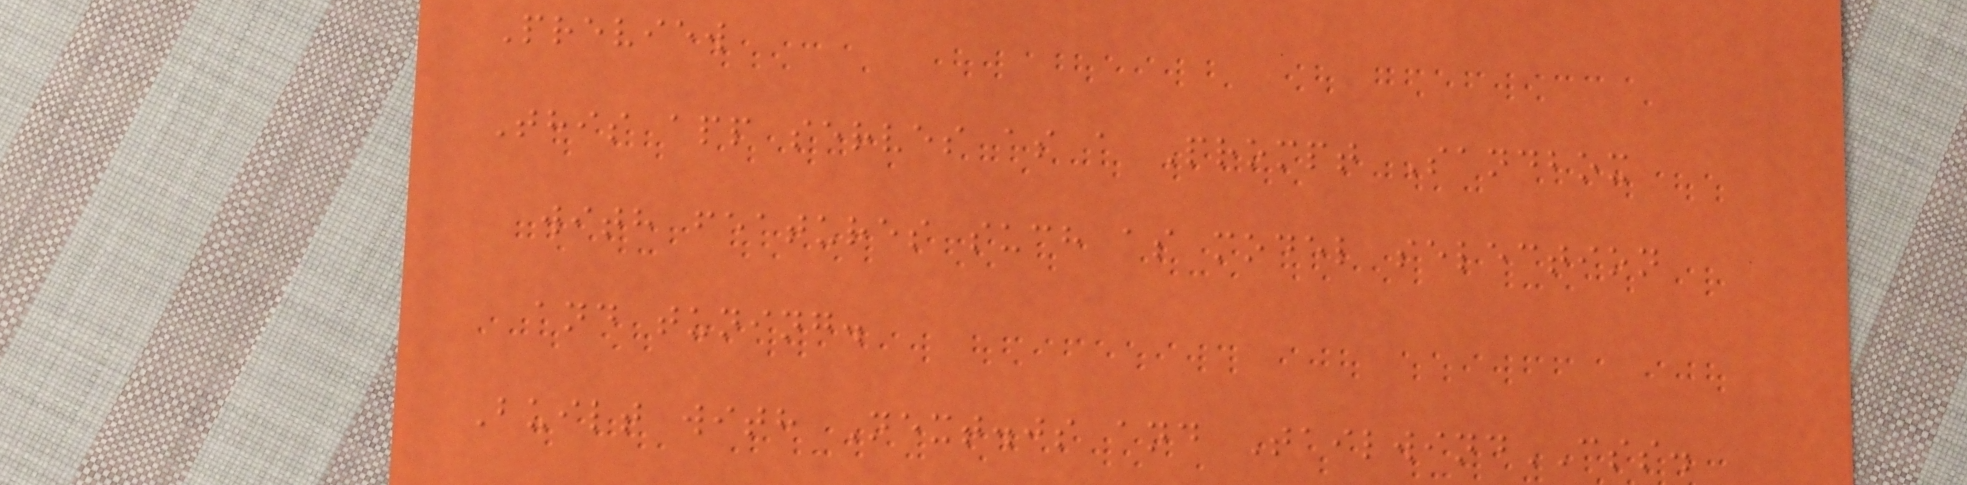Preview
This app serves as a Prompt Sandbox
with features such as model selection
and tuning.
Built with Next.js and TailwindCSS.
